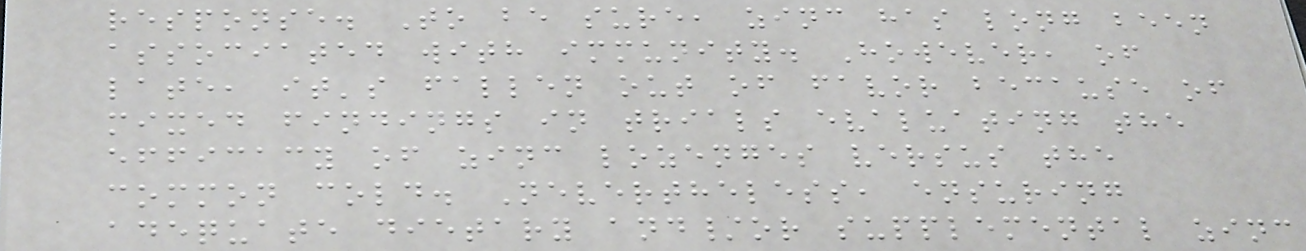response. To be sure, zinc has long been
associated with immunity. However, of
late, it's fallen out of favor because of
mixed findings in trials evaluating the
efficacy of zinc lozenges versus the
common cold. Nevertheless, ensuring
adequate dietary and/or supplemental zinc
